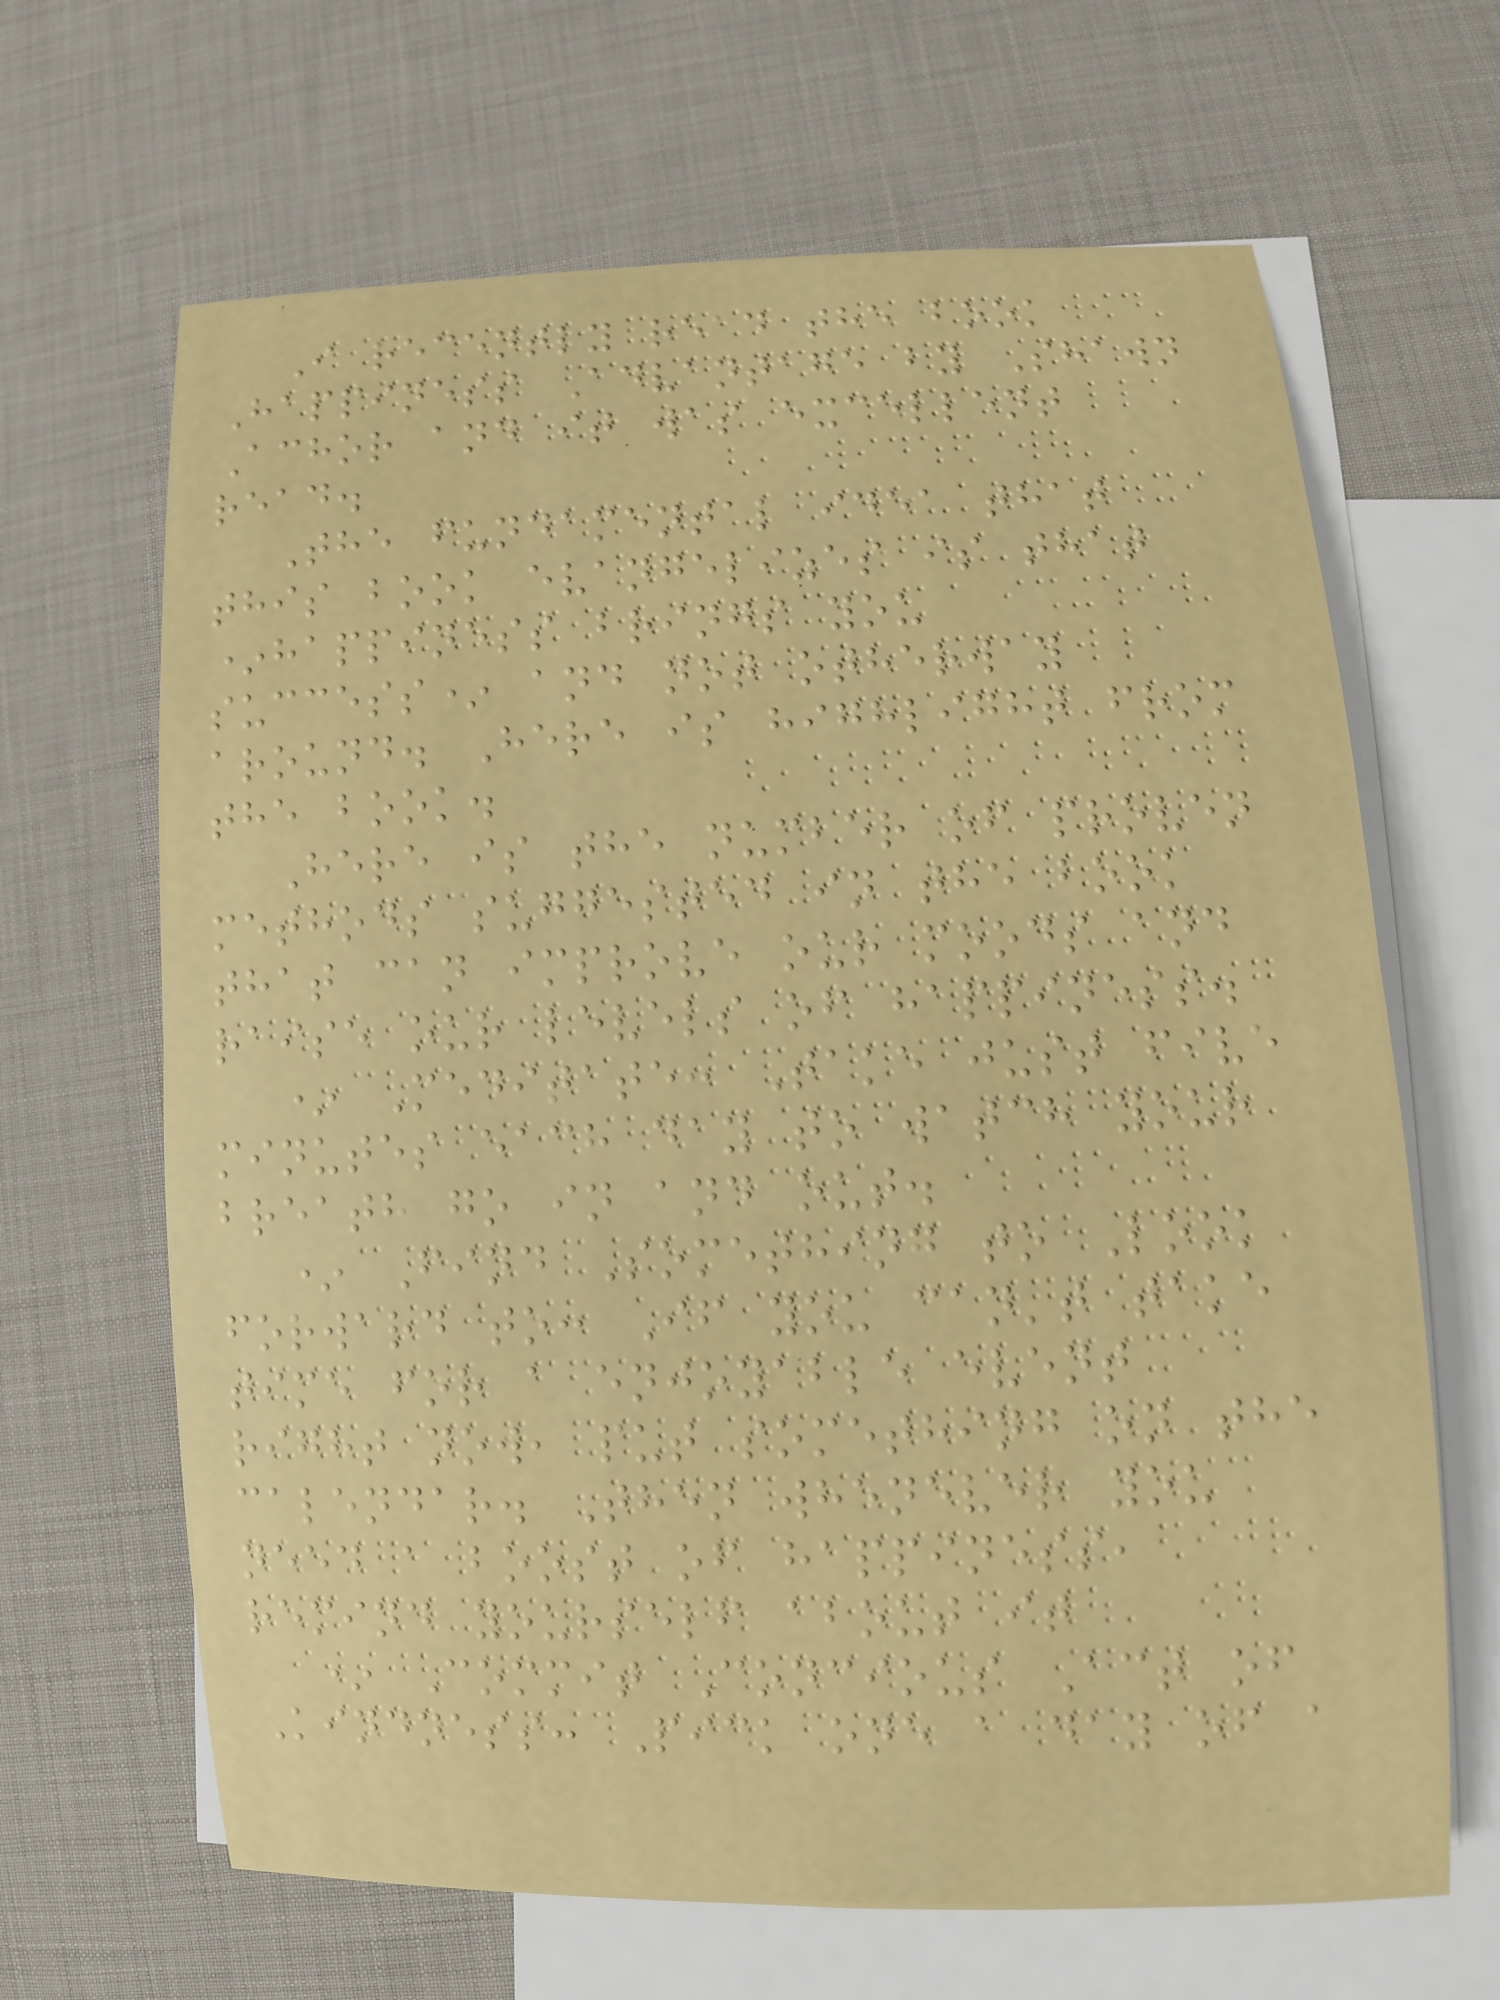I recently read the book
Happiness Advantage by Shawn
Achor and it was excellent
read.
The fundamental idea that
this book evangelizes is that
*happiness brings you
success* and not otherway
around. Here is highlight from
the book.
Here is the number of proven
methods suggested in the book
that can improve our moods and
raise our levels of happiness.
* Meditate: Take just five
minutes each day to watch your
breath go in and out.
* Find Something to Look
forward to: If you can't take
time for a enjoyable event
right now, put something on the
calendar. Then whenever you
need a boost of happiness,
remind yourself about it
* Commit Concious Act of
Kindness: Pick one a day of a
